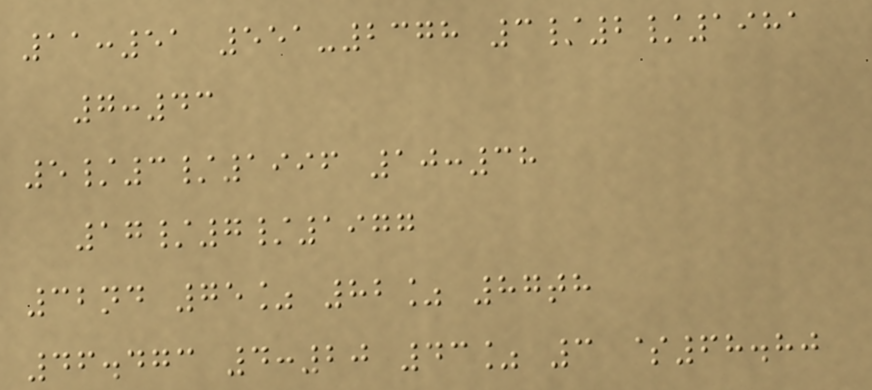11:51 551-2378 3/2/1981
7:43
5/3/1996 10:38
17/7/1977
32nd 75% 82% 87th
46.473 4:20 43% 3 $68.80
